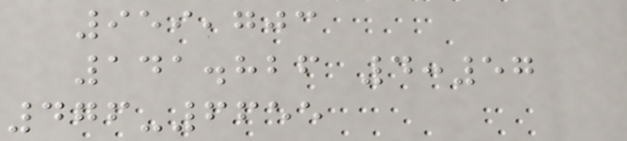959,703
141.826 4:57
476-6655
